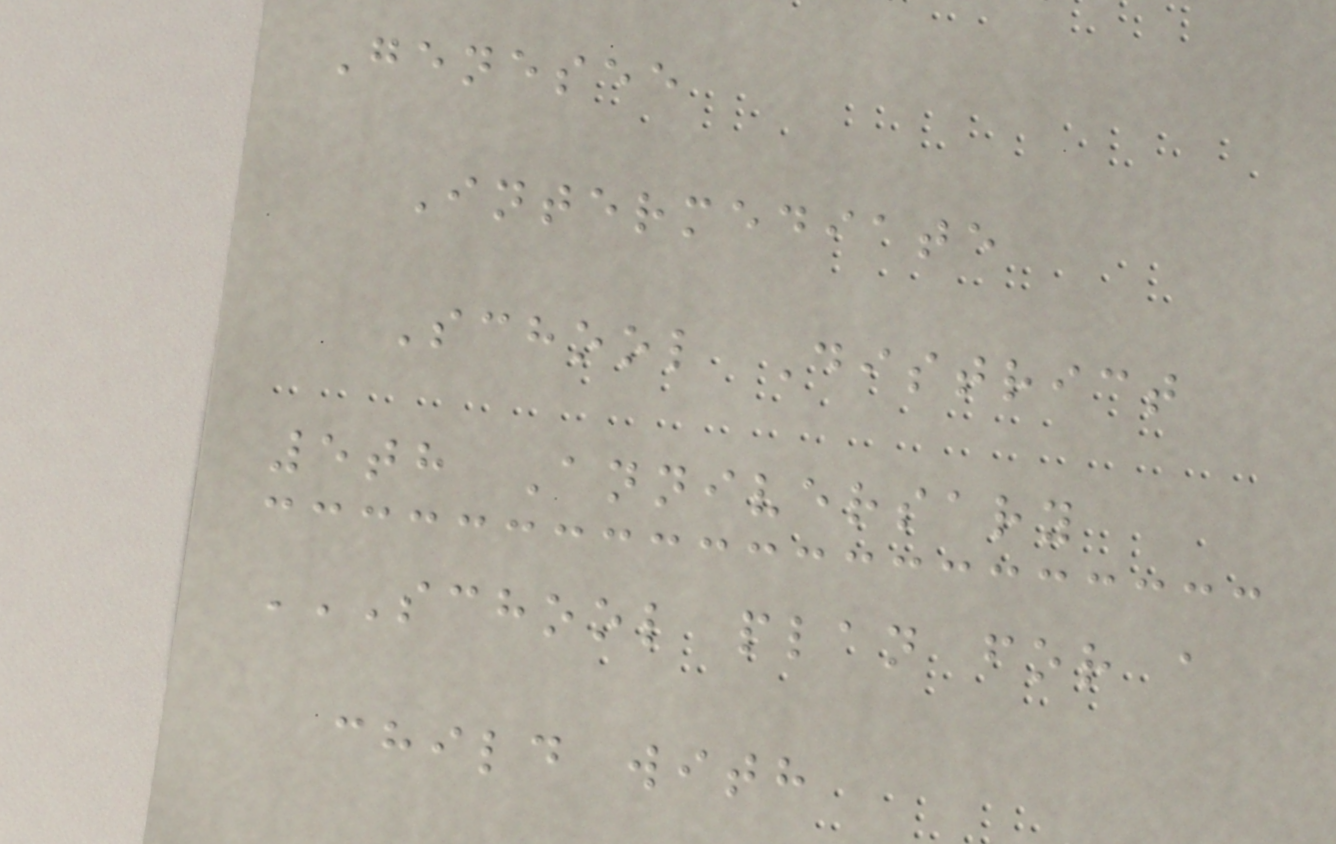Genesee
Intermediate
School District
5th Anniversary
SCHOOL PLAN FOR A
CHILD WITH
